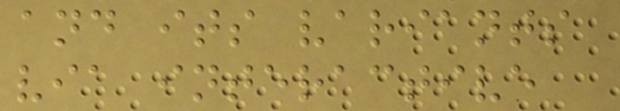and its variants
via interactive
